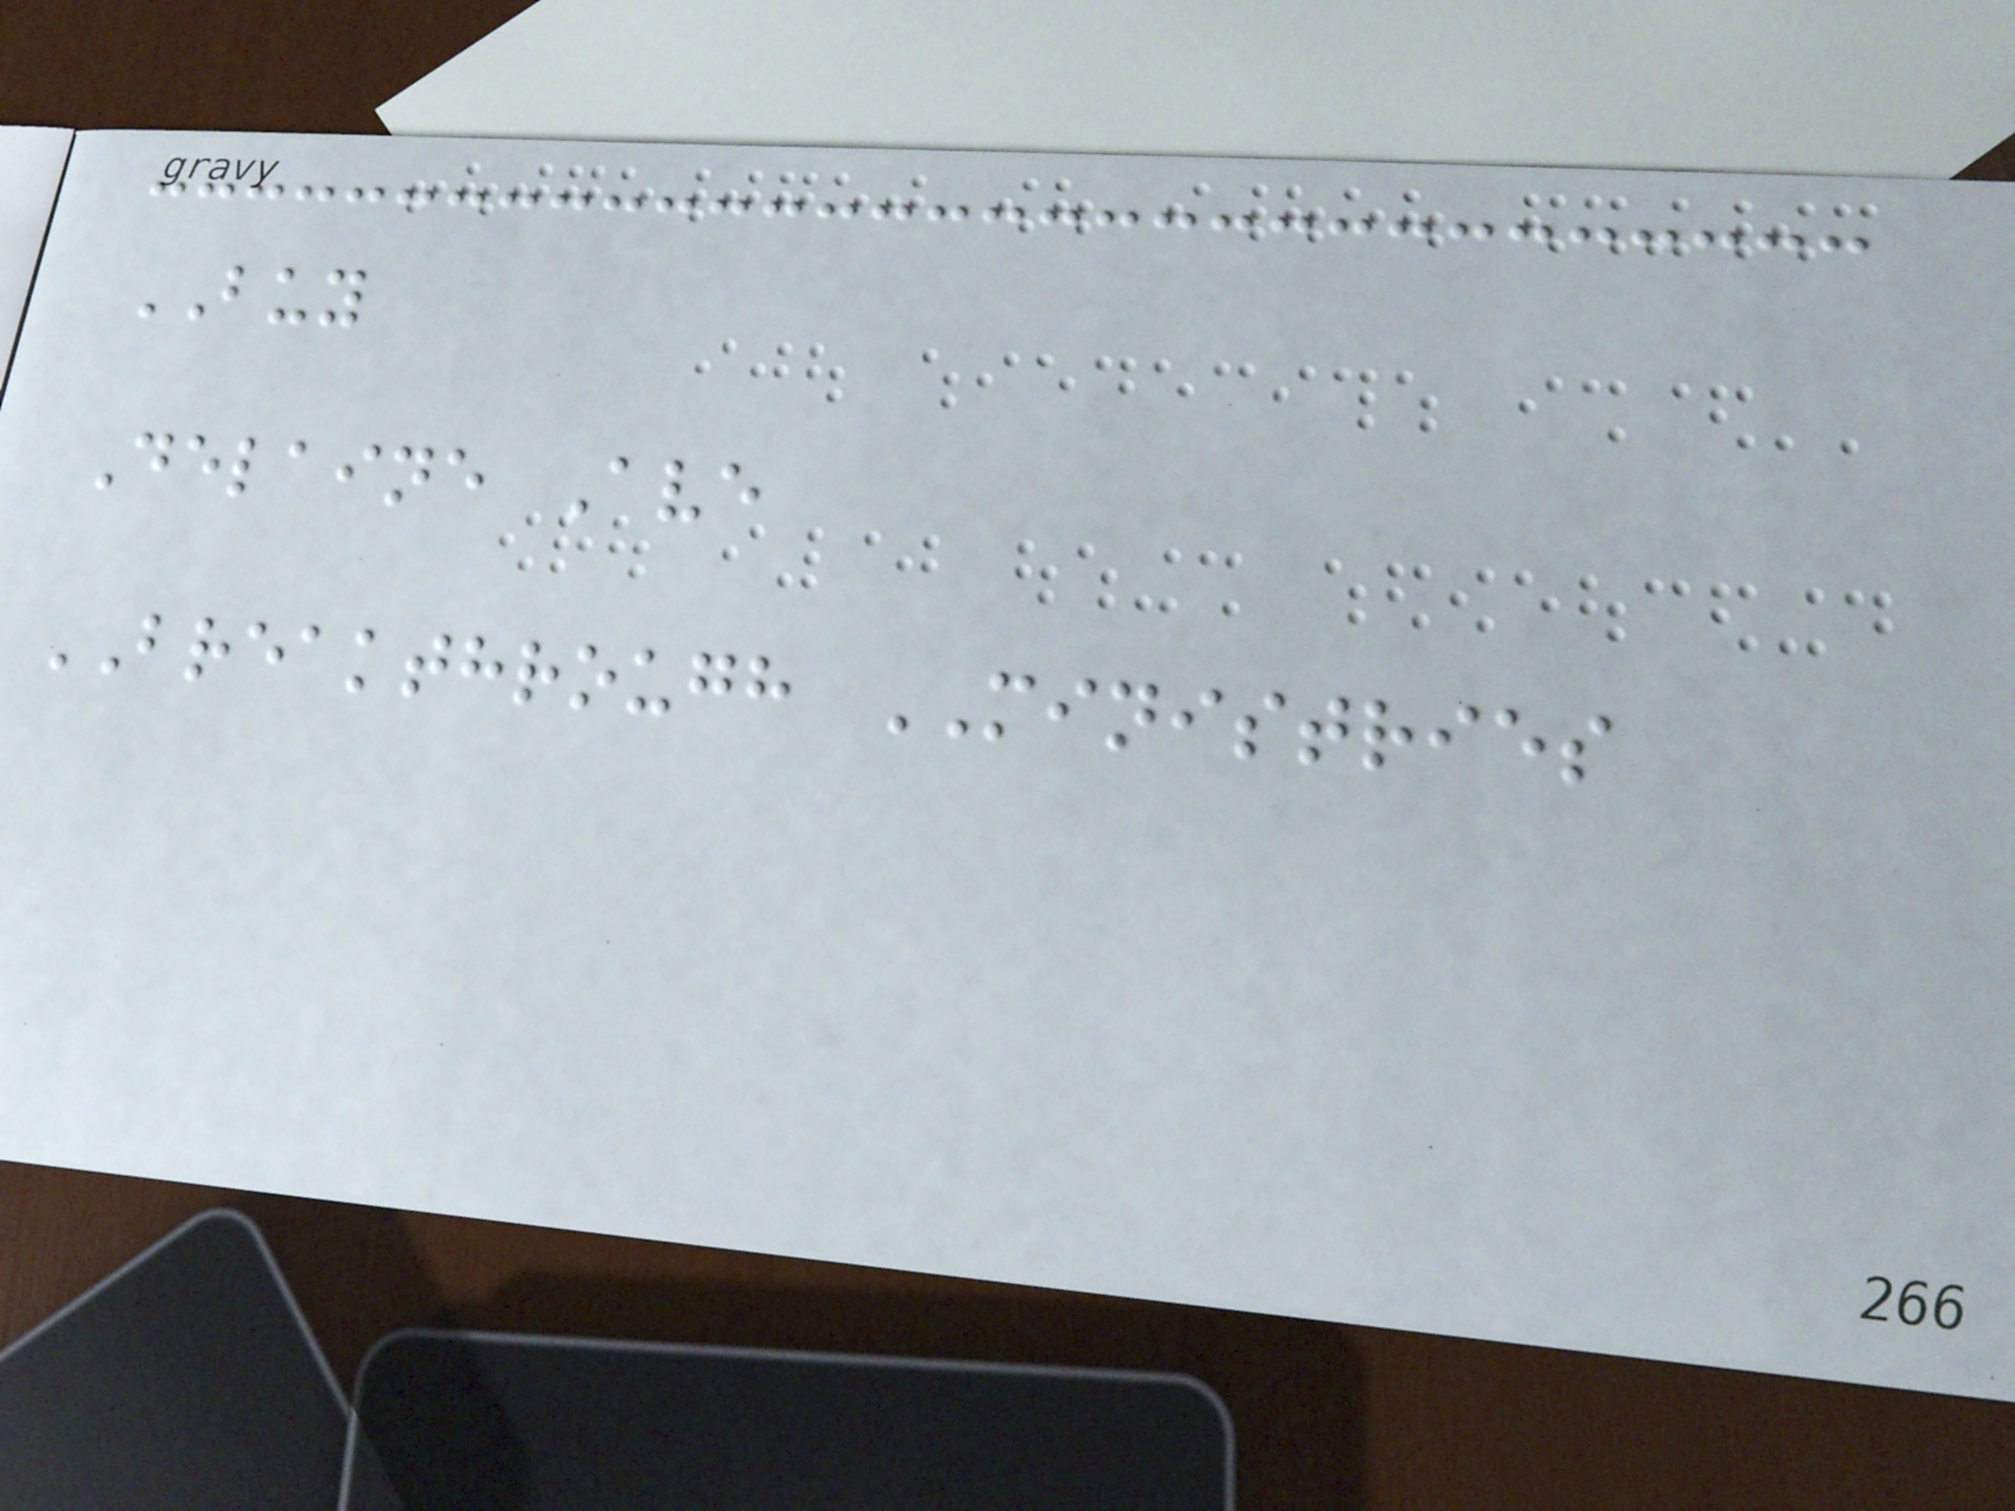BUY
Delaine Ave
BREAKTHROUGH MINISTRIES
